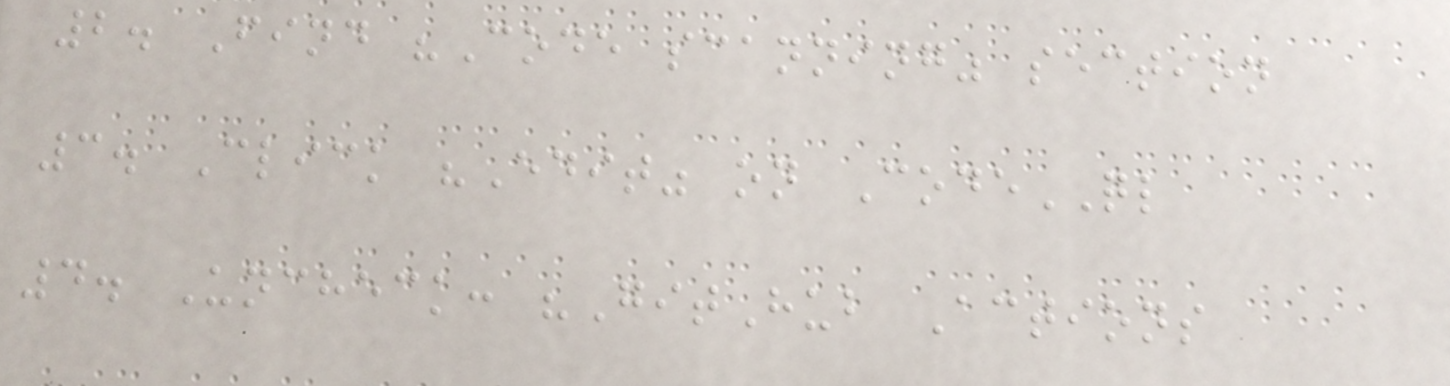2. Find "Code scanning" section
3. Click "Edit" on CodeQL
4. Uncheck: "GitHub Actions
